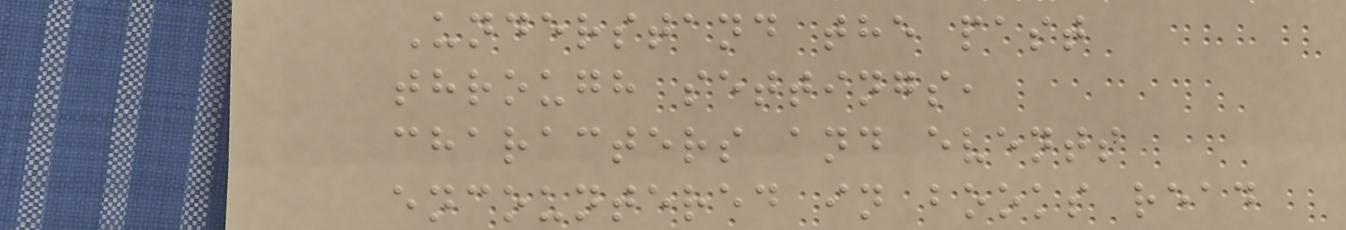Understand the past
through settings,
characters and events
encountered in books read
